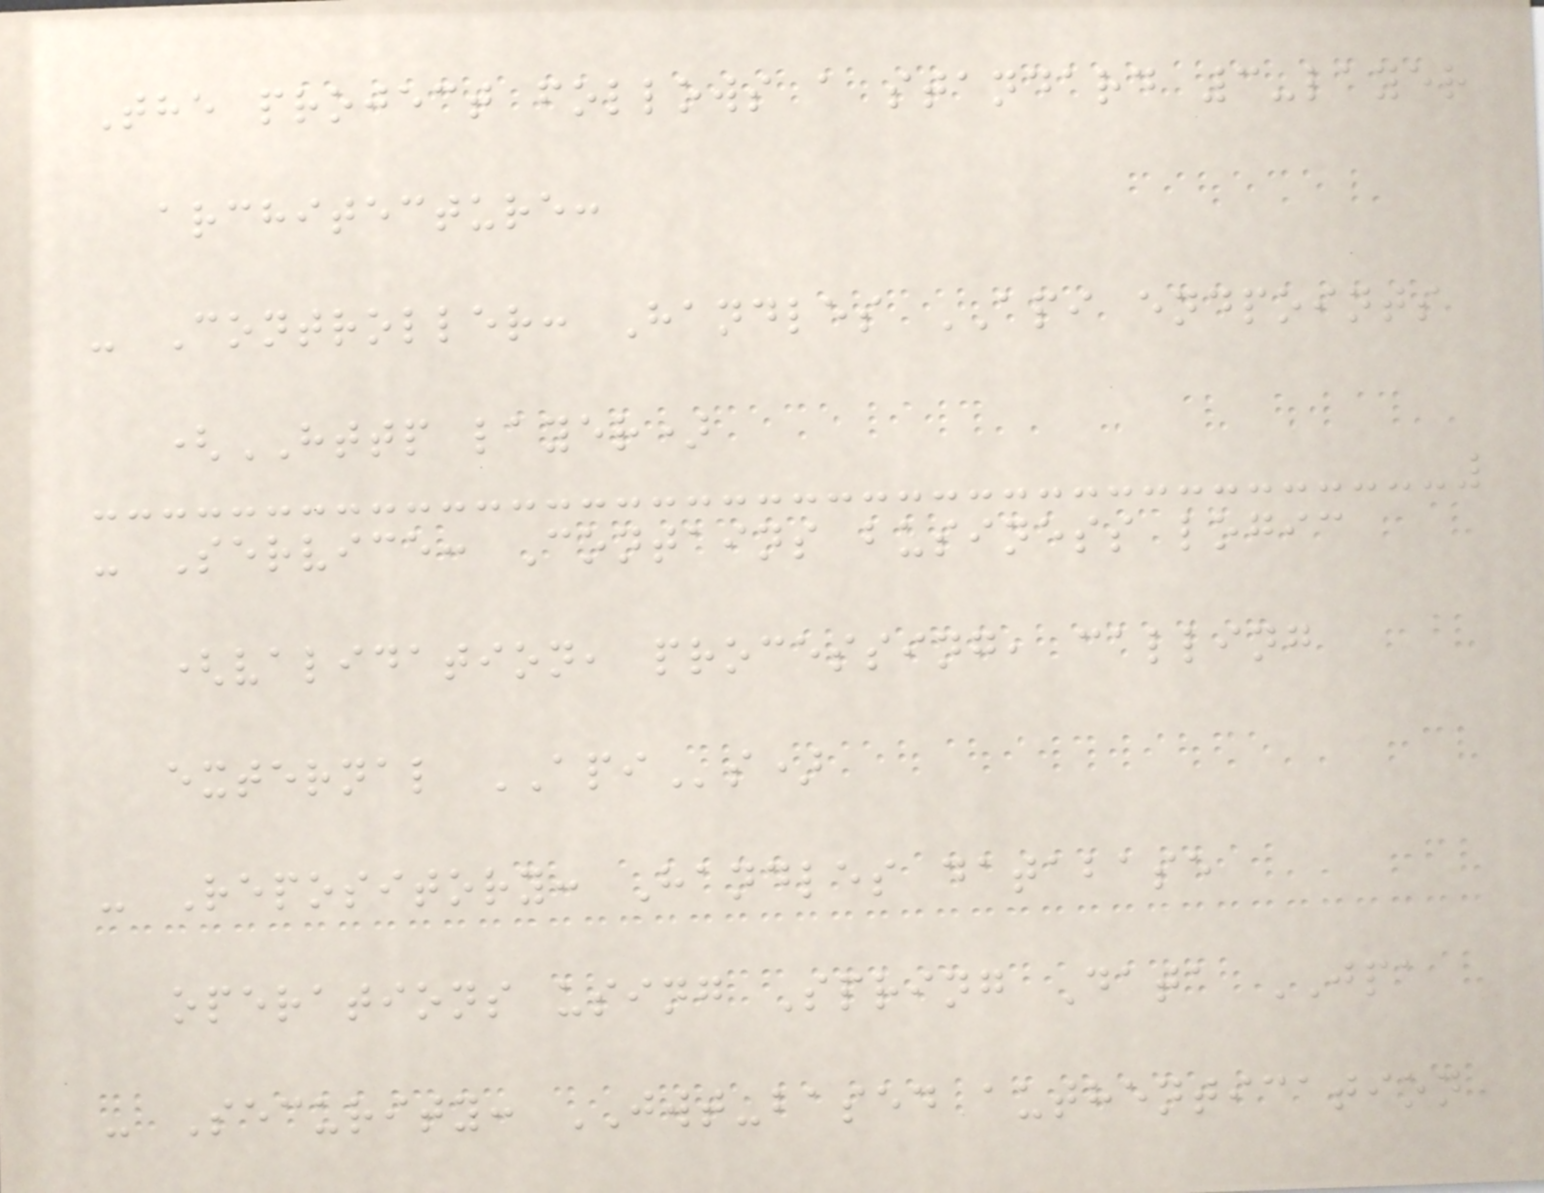The project follows a standard 3-layer
architecture:
- Controller: Handles API endpoints
(HTTP layer)
- Service: Contains business logic
(validation, processing, calling
external APIs)
- Repository: Handles database
operations using Spring Data JPA
- Security: JWT-based authentication
